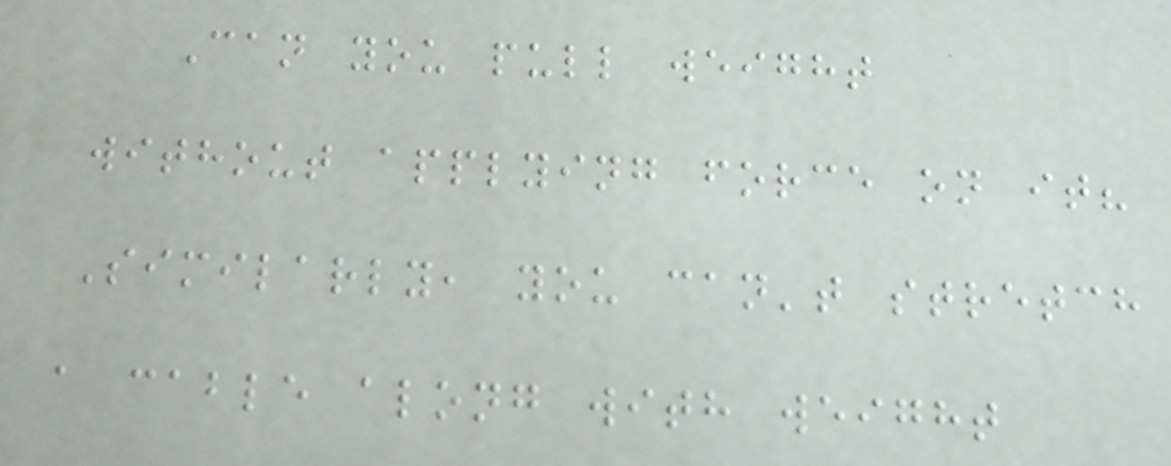Can you pull weight
without applying force on it?
Similarly, you can't stretch
a cable along with weight
